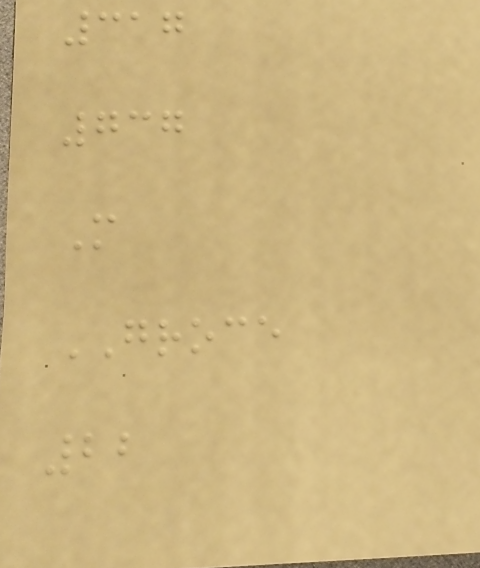317
737
M
GROCE
22
